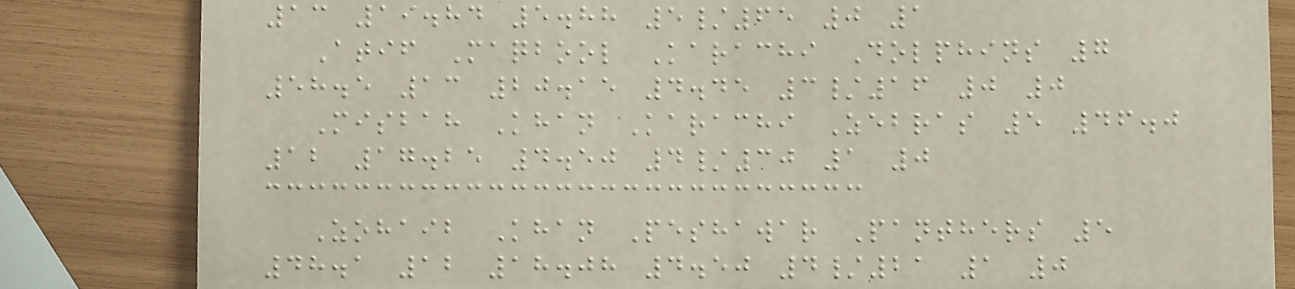13 19.84 5.88 5/65 0 1
Atif Maqbool Karachi Dolphins 7
58.5 13 20.15 4.45 3/16 0 0
Misbah Khan Karachi Zebras 5 46.0
12 17.25 4.50 4/30 1 0
Zohaib Khan Peshawar Panthers 5
48.1 12 18.08 4.50 4/21 1 0
